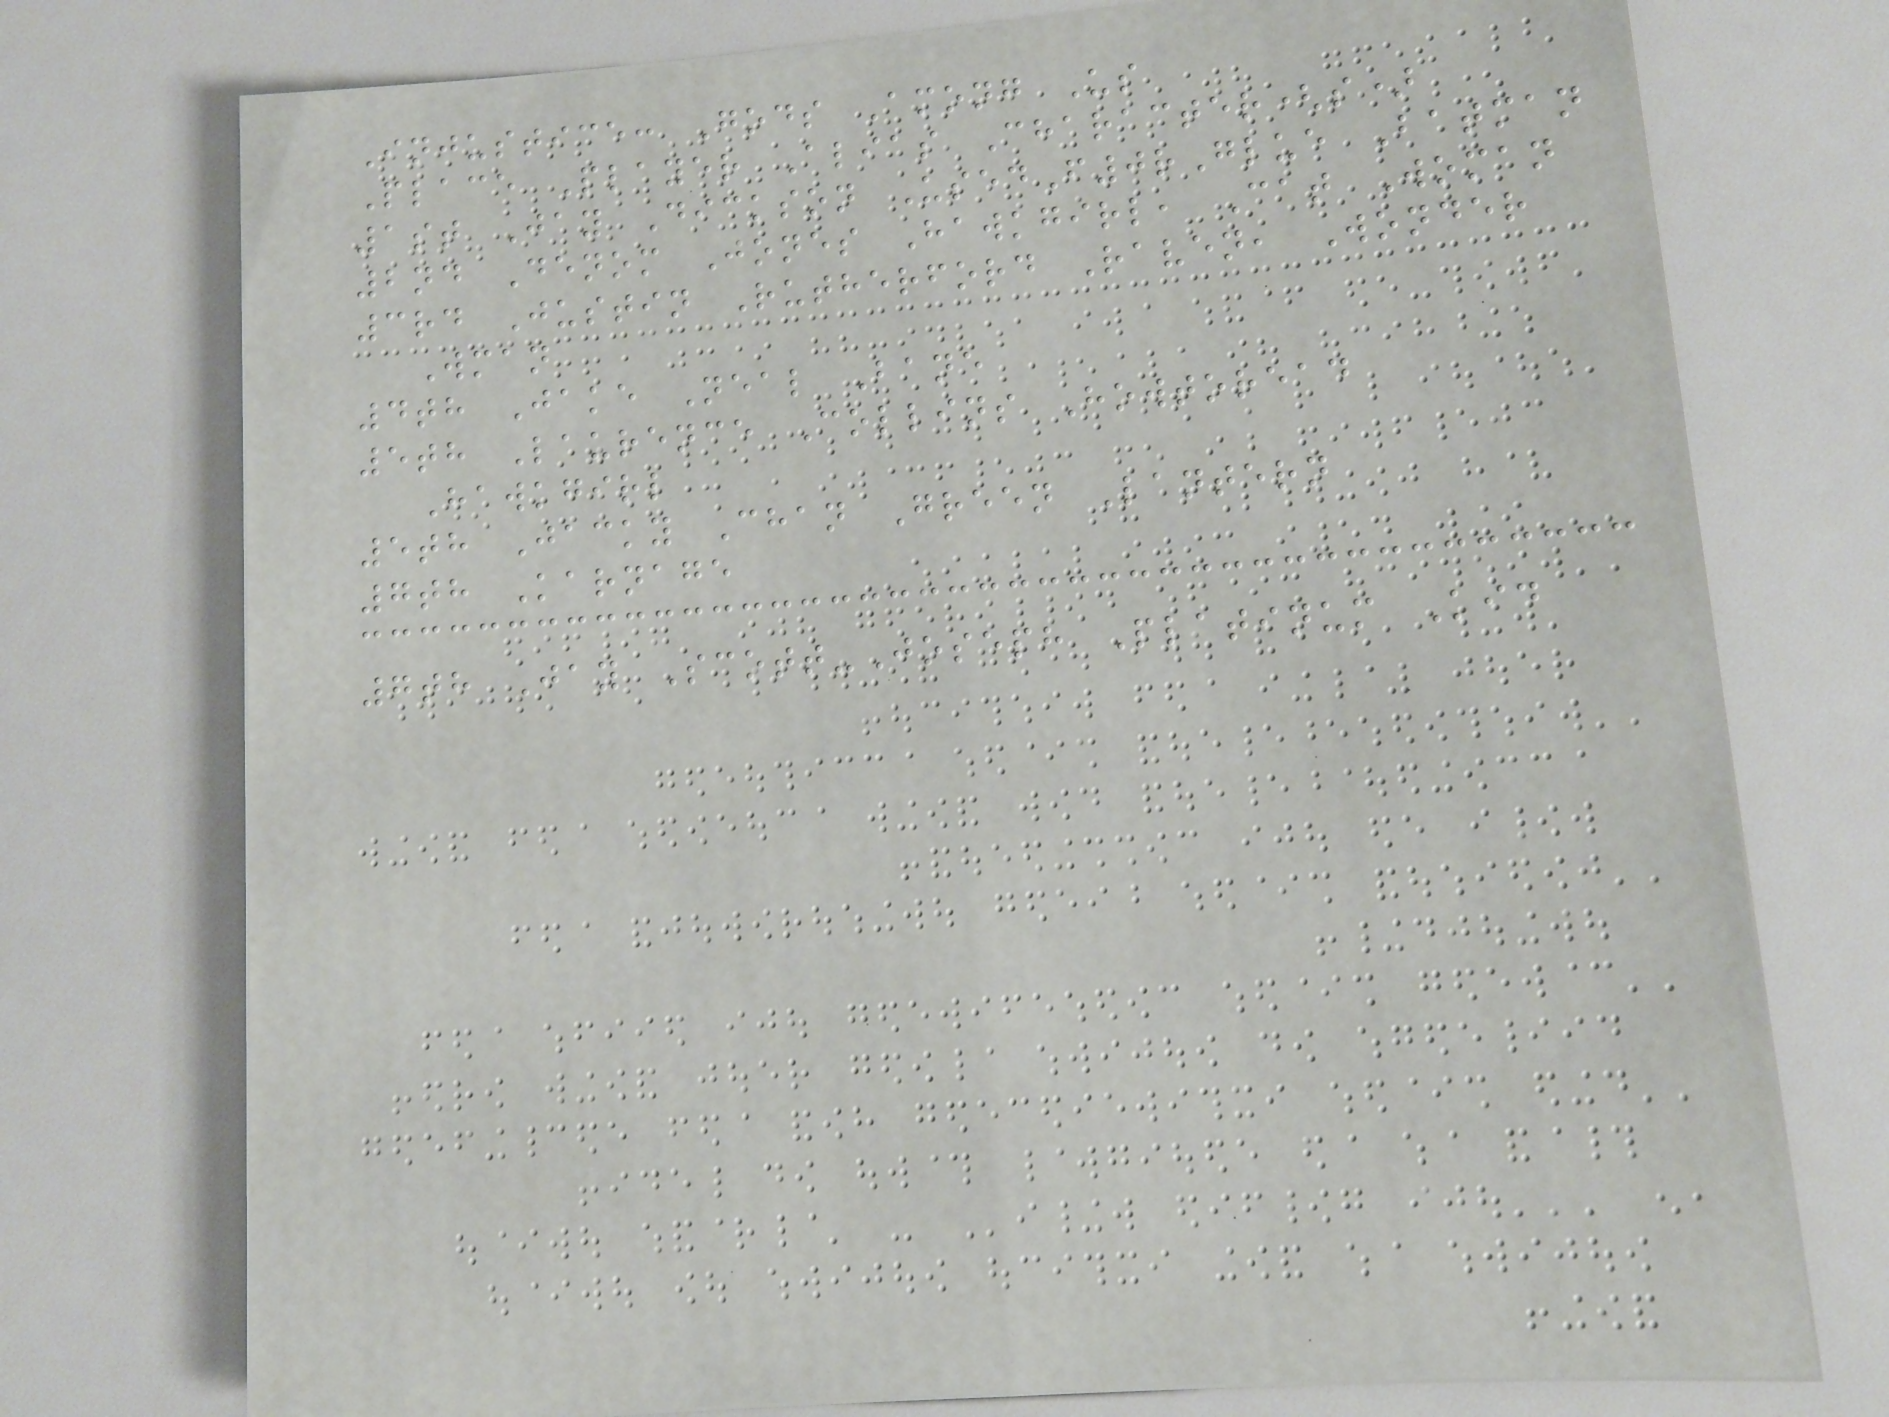Injustice: Gods Among Us
Place Player Alias Character(s)
1st Jay Dickson UsedF0rGlue Batman
2nd Denom Jones Hawkgirl, Cat Woman
3rd Justin Rutherford Raven, Wonder
Wman
4th Jake Neal Bane
5th Laurence Collins Howtoread
Hawkgirl
5th Jacky Chan Green Lantern
7th Karnage
7th Jay Scott-Joseph Platinum Kid
